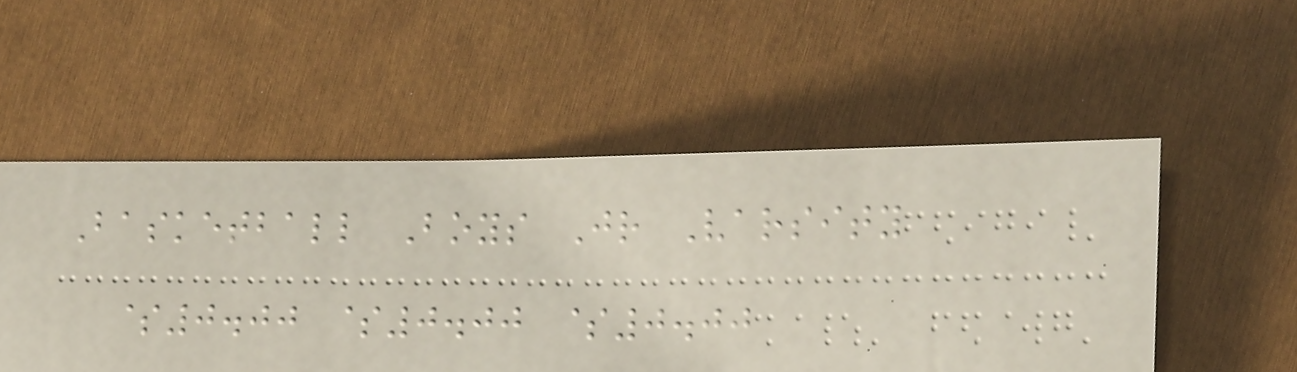Basketball Boys Jr Varsity
$0.00 $0.00 $0.00
